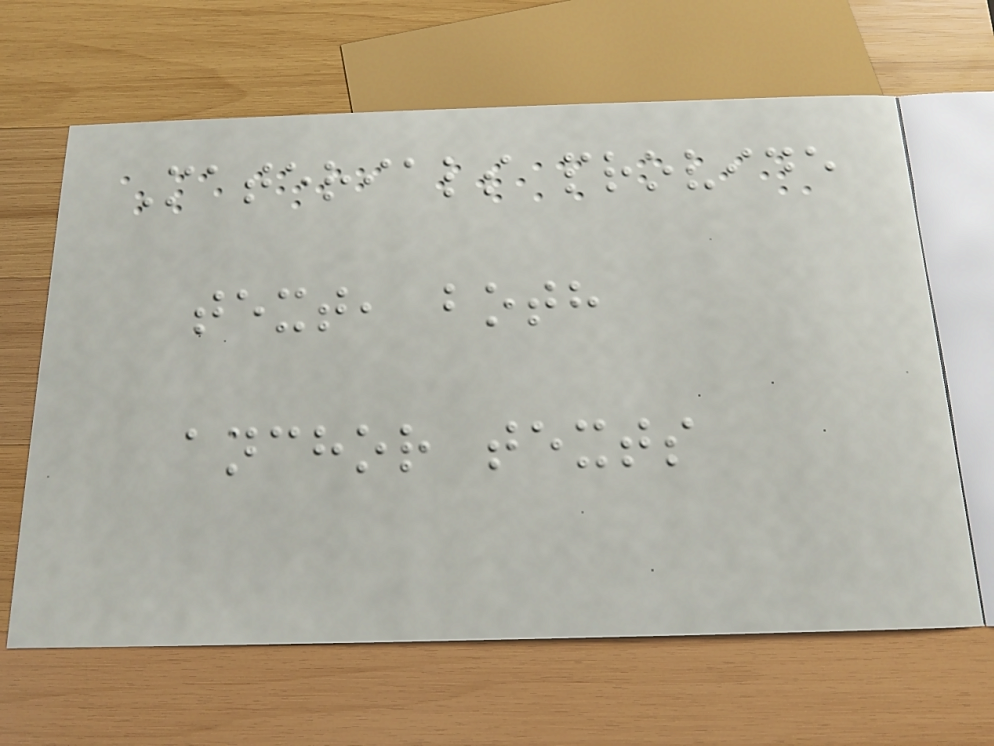Materials provide
text, both
anchor texts
